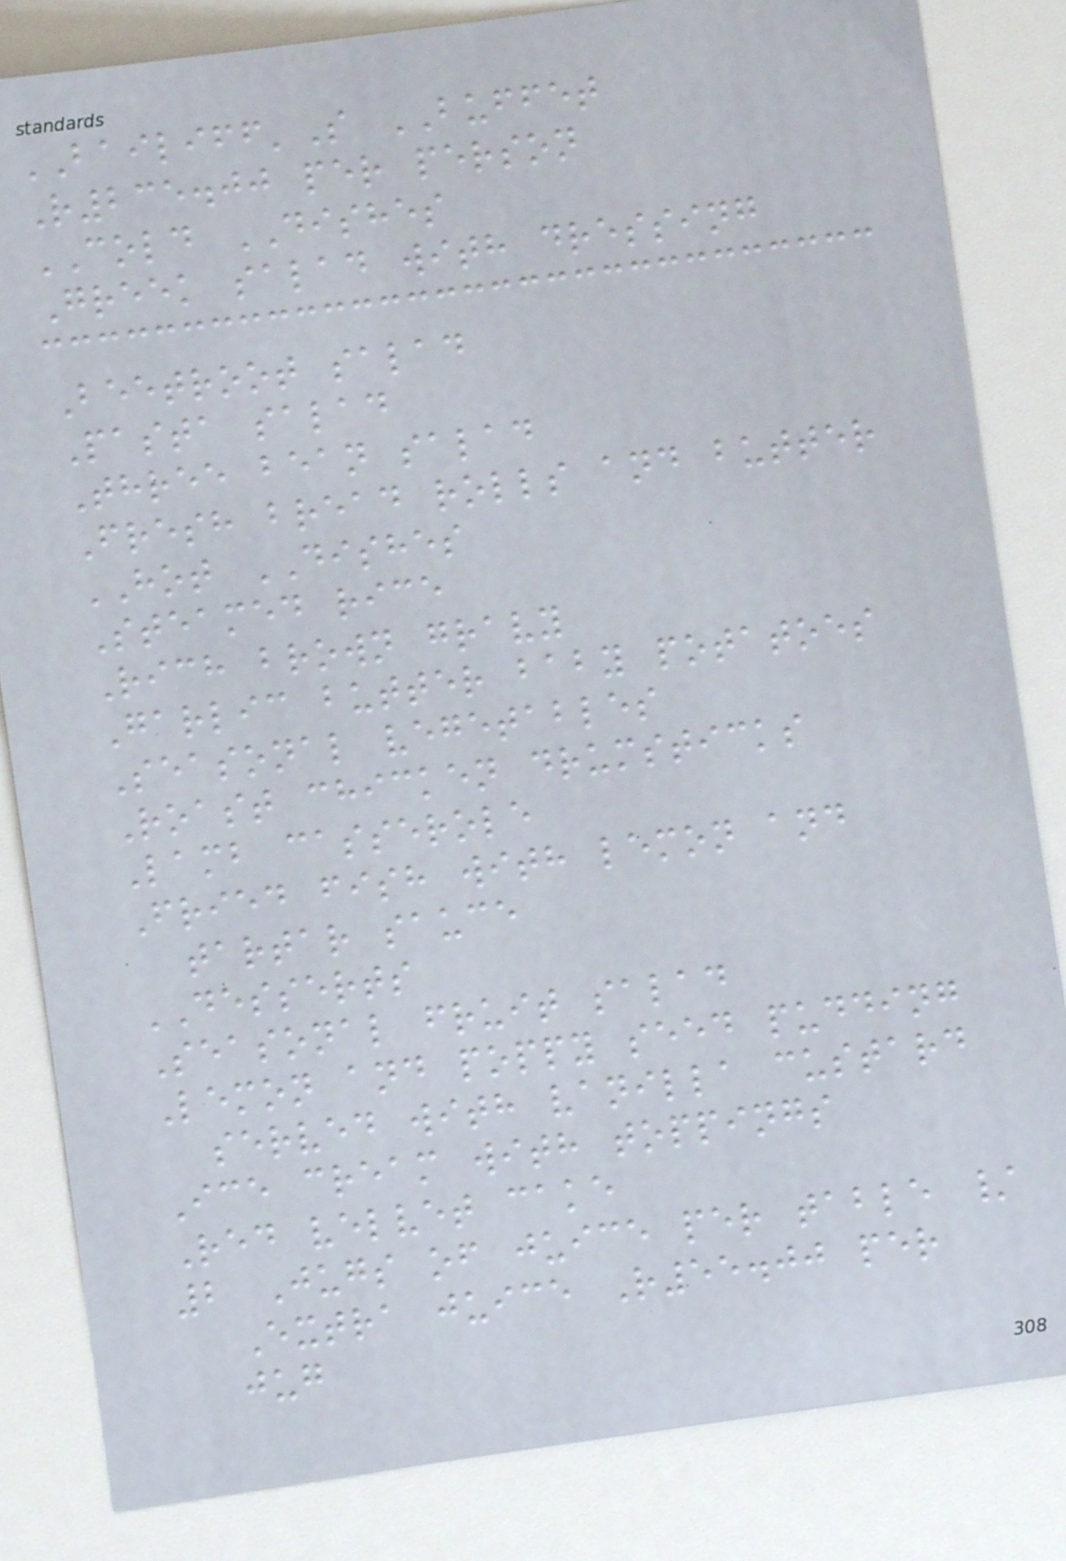BAILIFF'S BUFFET
R235.00 per person
COLD DISHES
Greek salad with dressing
Beetroot salad
Pasta salad
Three bean salad
Fresh bread rolls and butter
HOT DISHES
Steamed rice
Rich brown gravy
Garlic butter baby potatoes
Seasonal vegetables
Roast chicken drumsticks
Lamb casserole
Fried fish with lemon and
tartar sauce
DESSERTS
Seasonal fruit salad
Lemon and poppy seed pudding
served with vanilla custard
Ice cream with toppings
Red velvet cake
2 Jugs of juice per table /
Extra juice R55.00 per
jug
